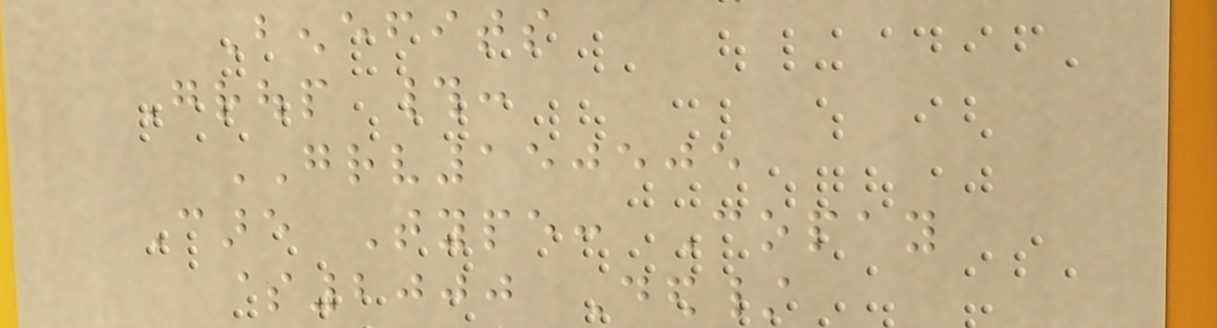Benefits
Group #:
GRV150505
Care Type: Copay
$2000 Ded/
